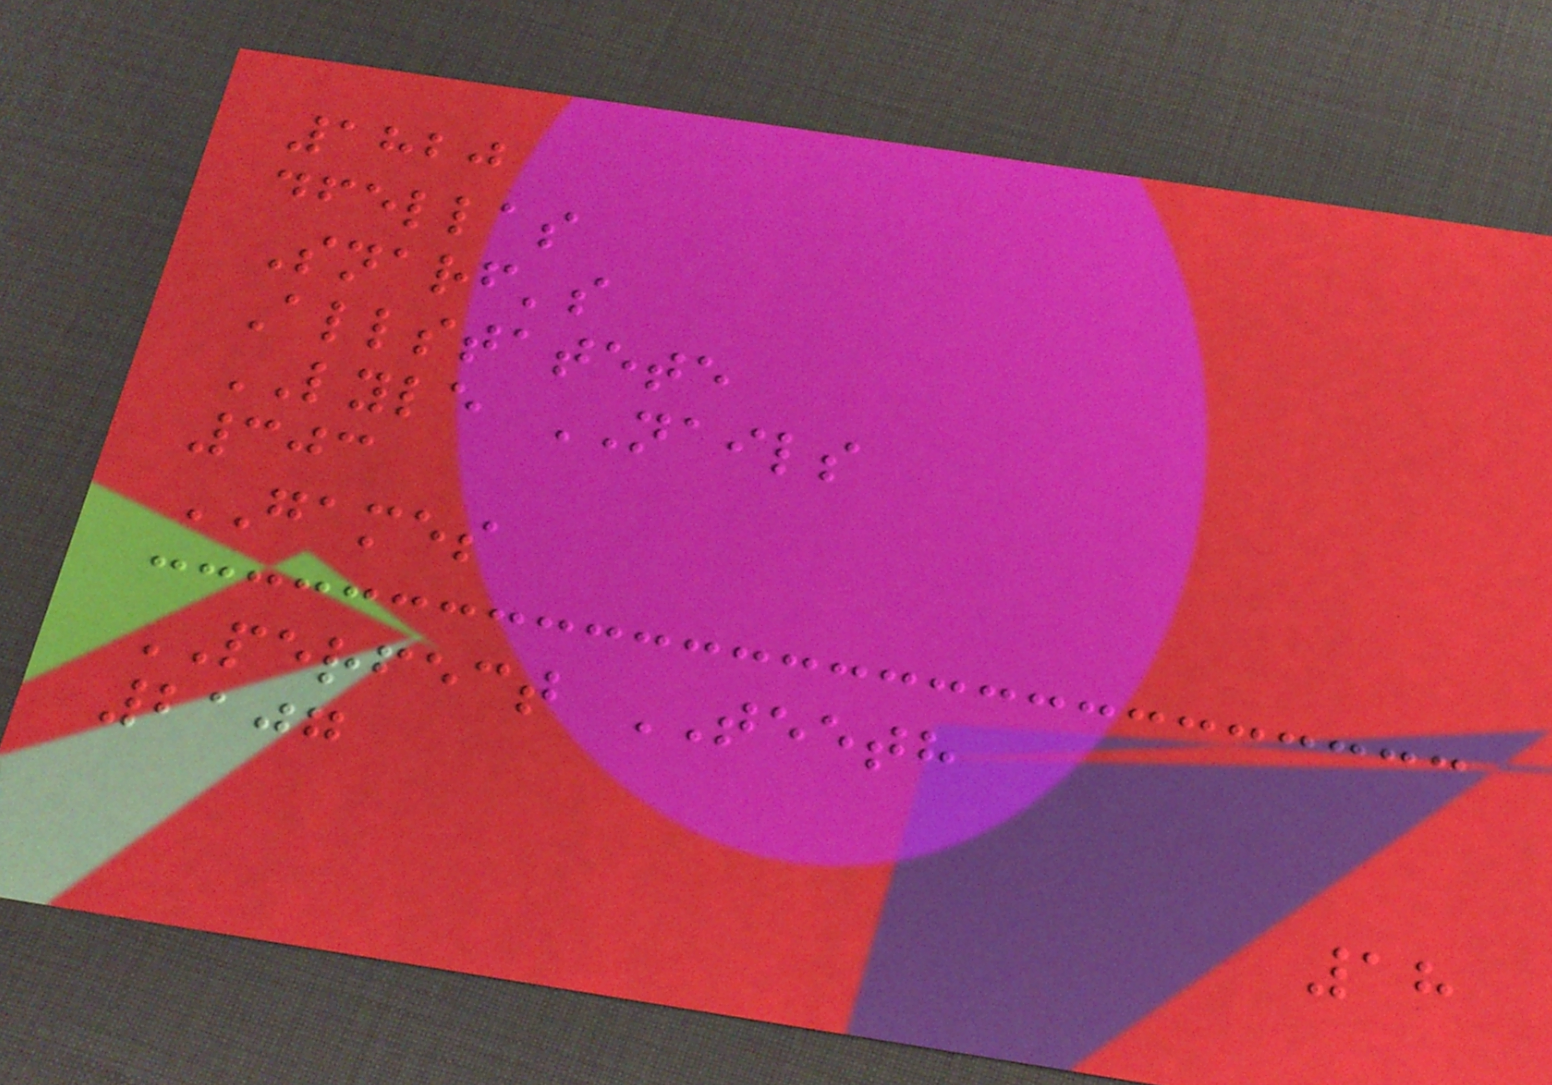1820
dfellas
Snarf's
Allstatete
LYLE NAILS
303
GAMES
PERFECT TEETH
2107
18
